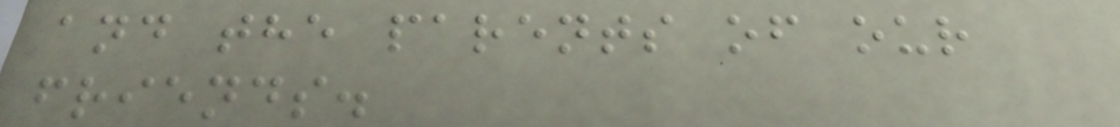and the parents of our
friends.
